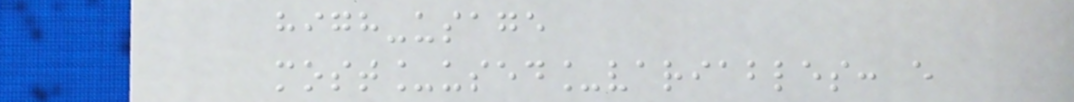high-usage
most_used_variables: e
